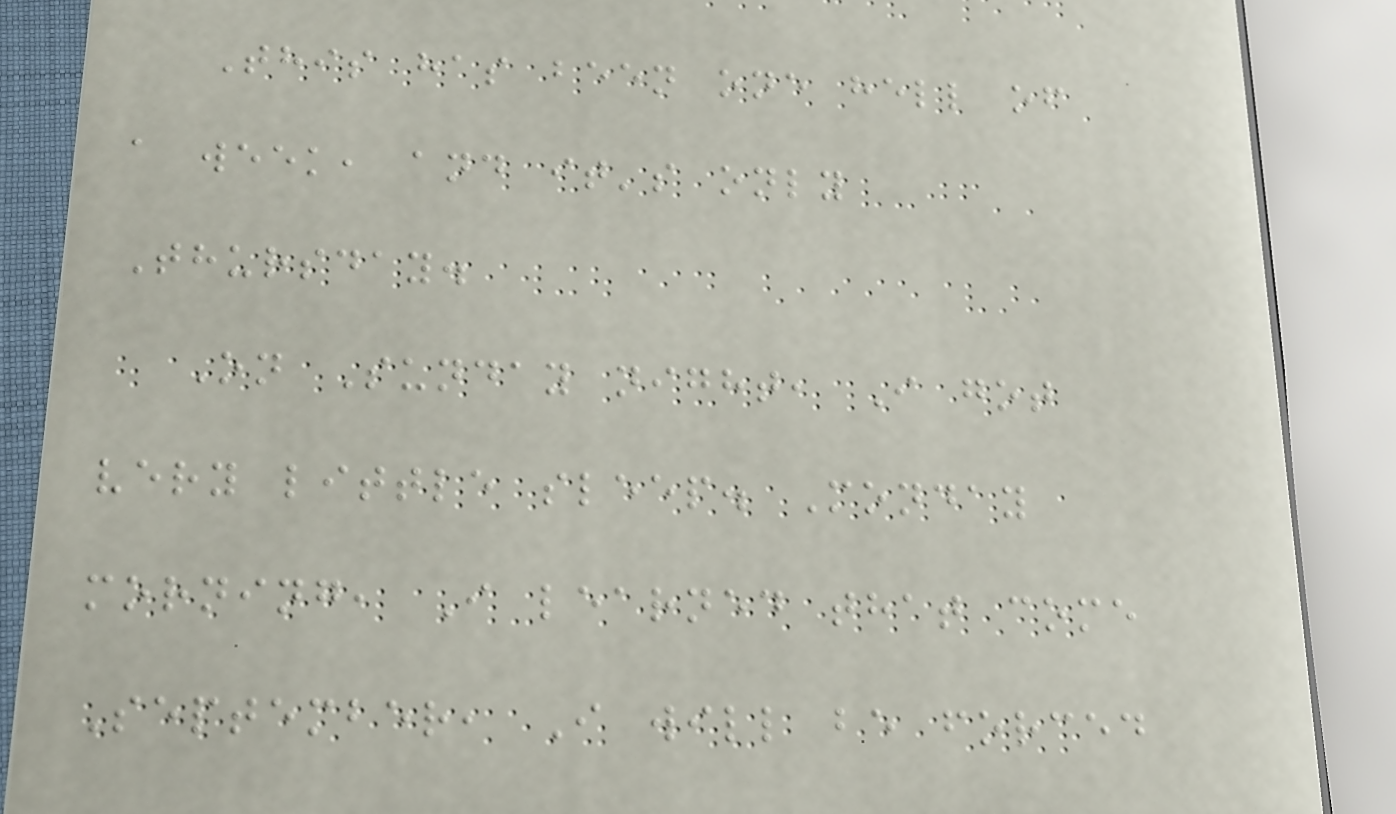This has been one hell of
a week, and it's only
Thursday.
On Sunday night, I got
very little sleep. Monday
morning, I learned that come
September, I will be forced
